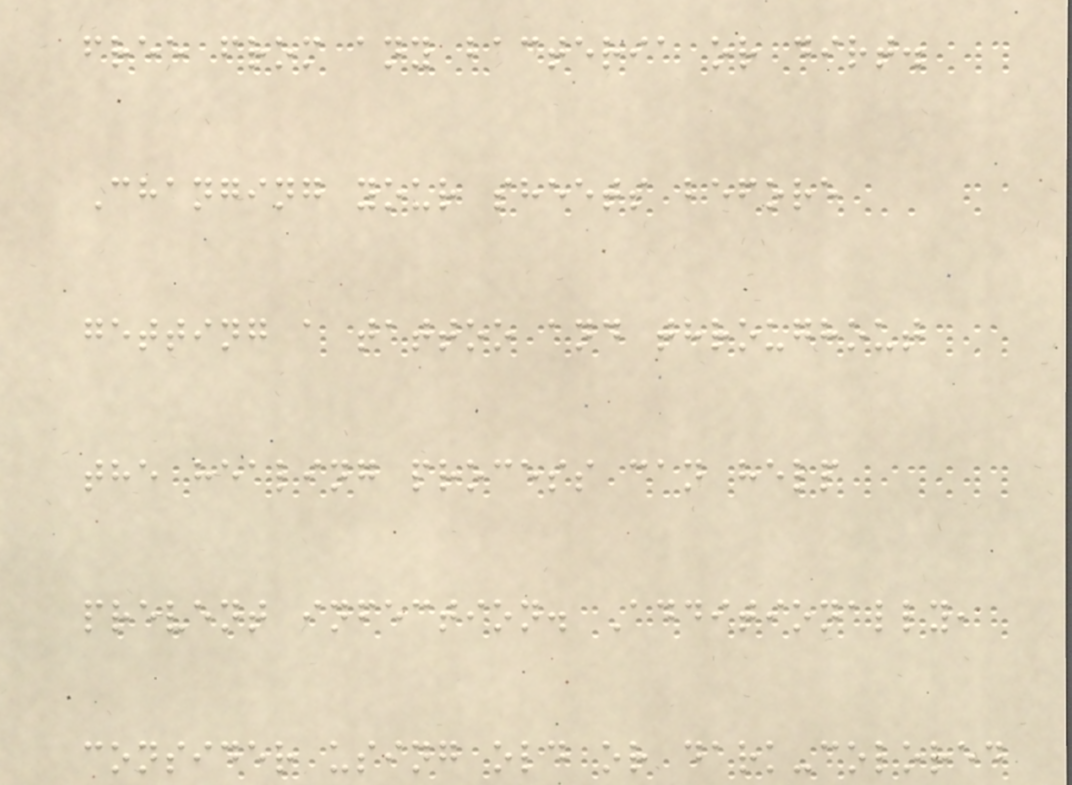free from any bacteria or dirt.
Changing your sheets before
getting a tattoo and throughout
the healing process can help
prevent infection. Additionally,
consider using old or dark-colored
